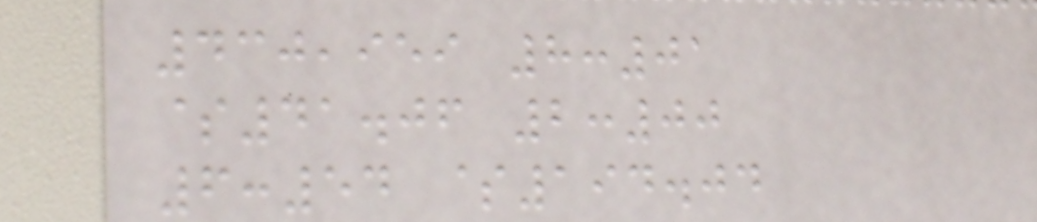430,959 8:01
$41.06 2:00
6:54 $194.04
